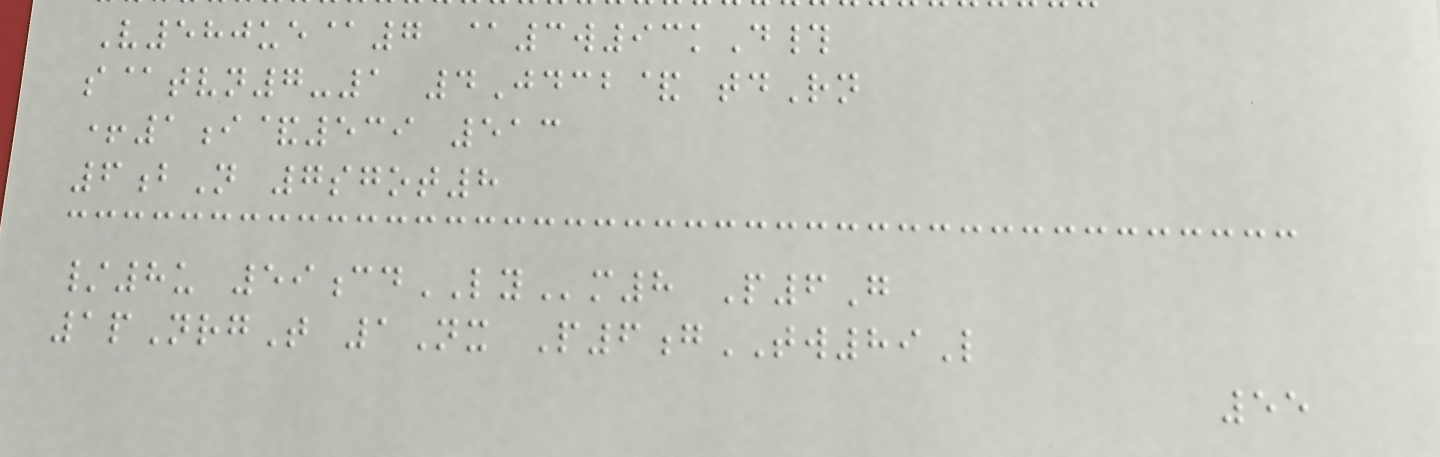V580ue@7 @3w93kD#
s@tvn7-1 4Jdcb& tdRn
+1i&539 513
6bN 7sgot8
/8u 59cdLYm8 P6G
1pNrgT 1Nx P6gTW89L
55
